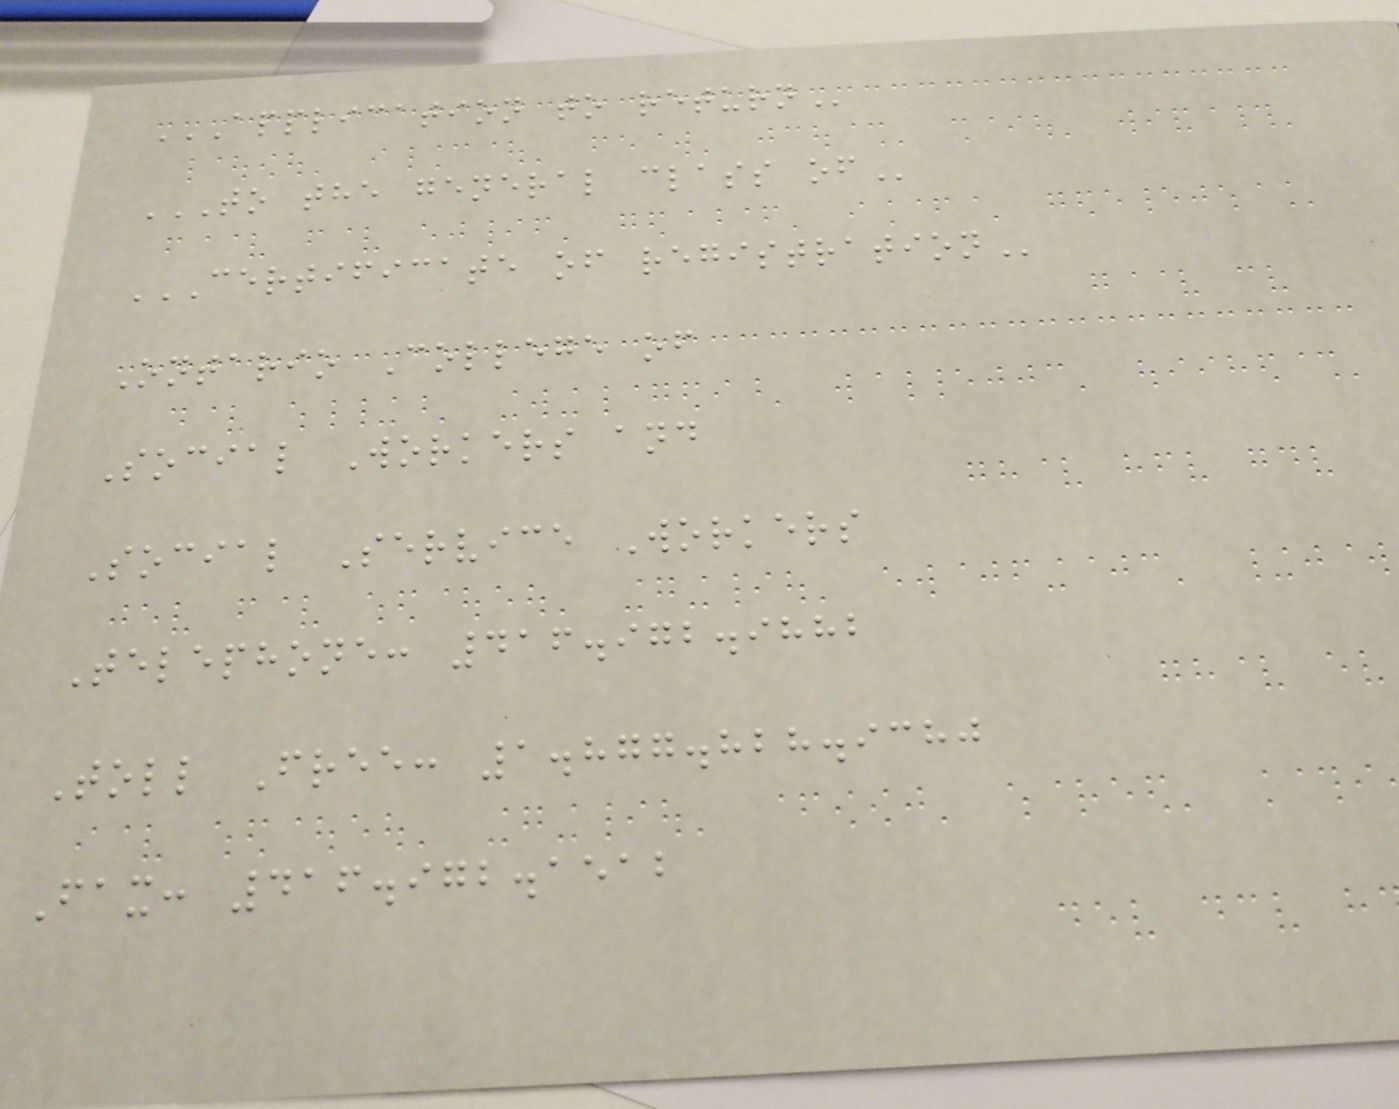APPLICATION TO RETURN
TO THE GENERAL CLASS OF
CERTIFICATE OF REGISTRATION
Ontario College of
Social Workers and
Social Service Workers
Telephone: 416.972.9882
Toll Free: 1.877.828.9380
Fax: 416.972.1512
